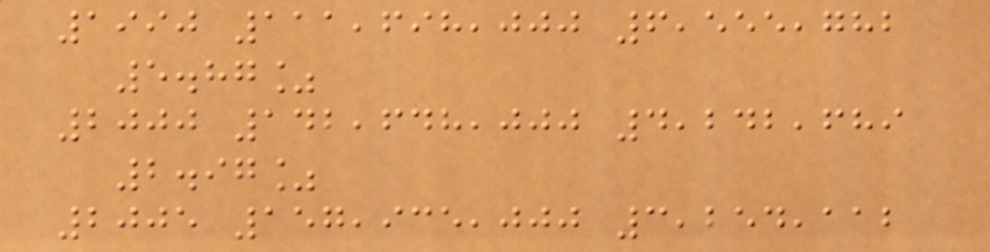1990 111,698,000 6,555,782
5.87%
2000 142,648,000 4,242,689
2.97%
2005 157,935,000 3,254,112
